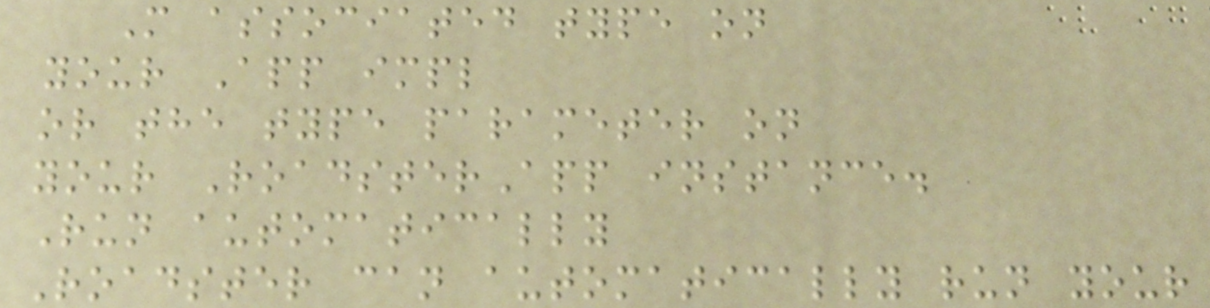M associated type on
your App impl
or the type parameter on
your RoadsterApp instance.
Run automatically
Roadster can automatically run your
